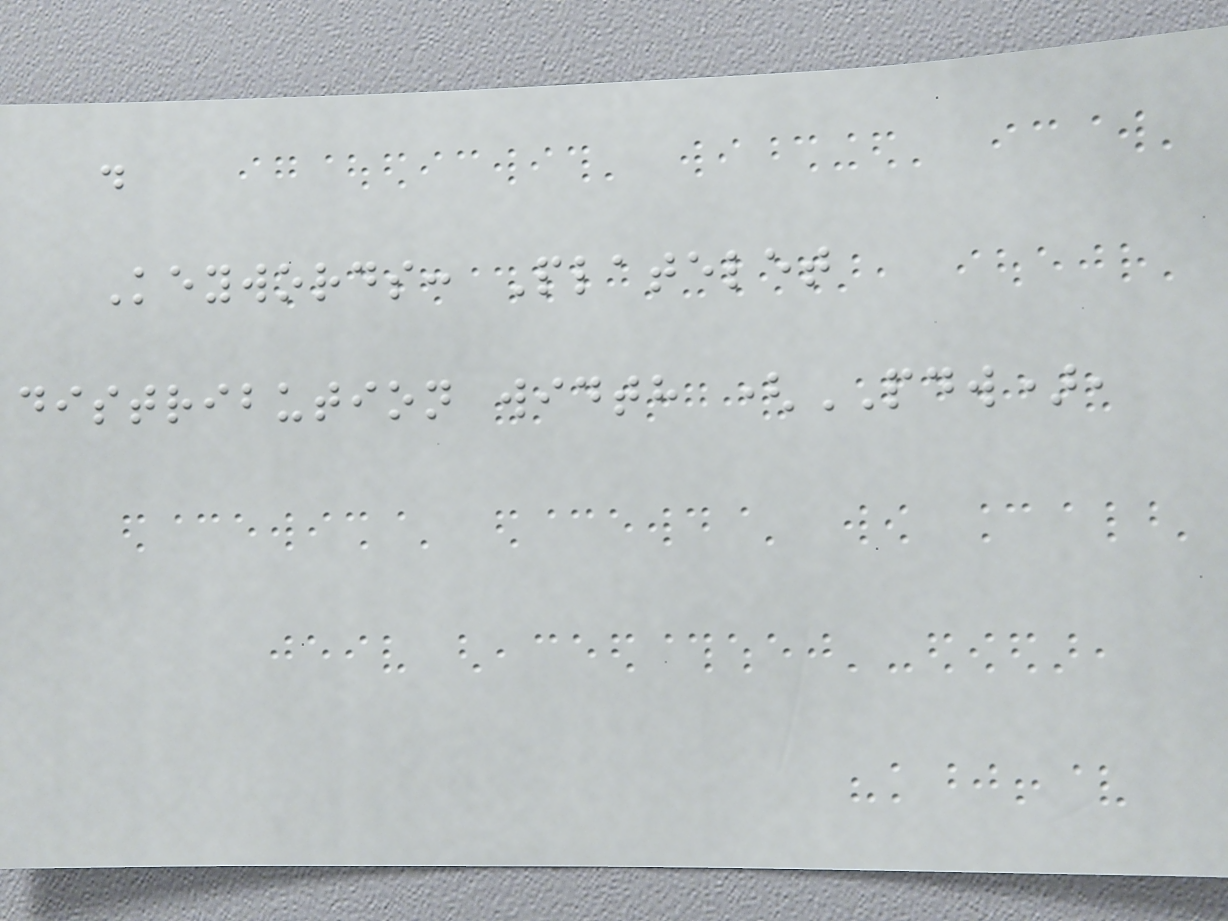.
Keywords: Platelet
distribution width (PDW),
